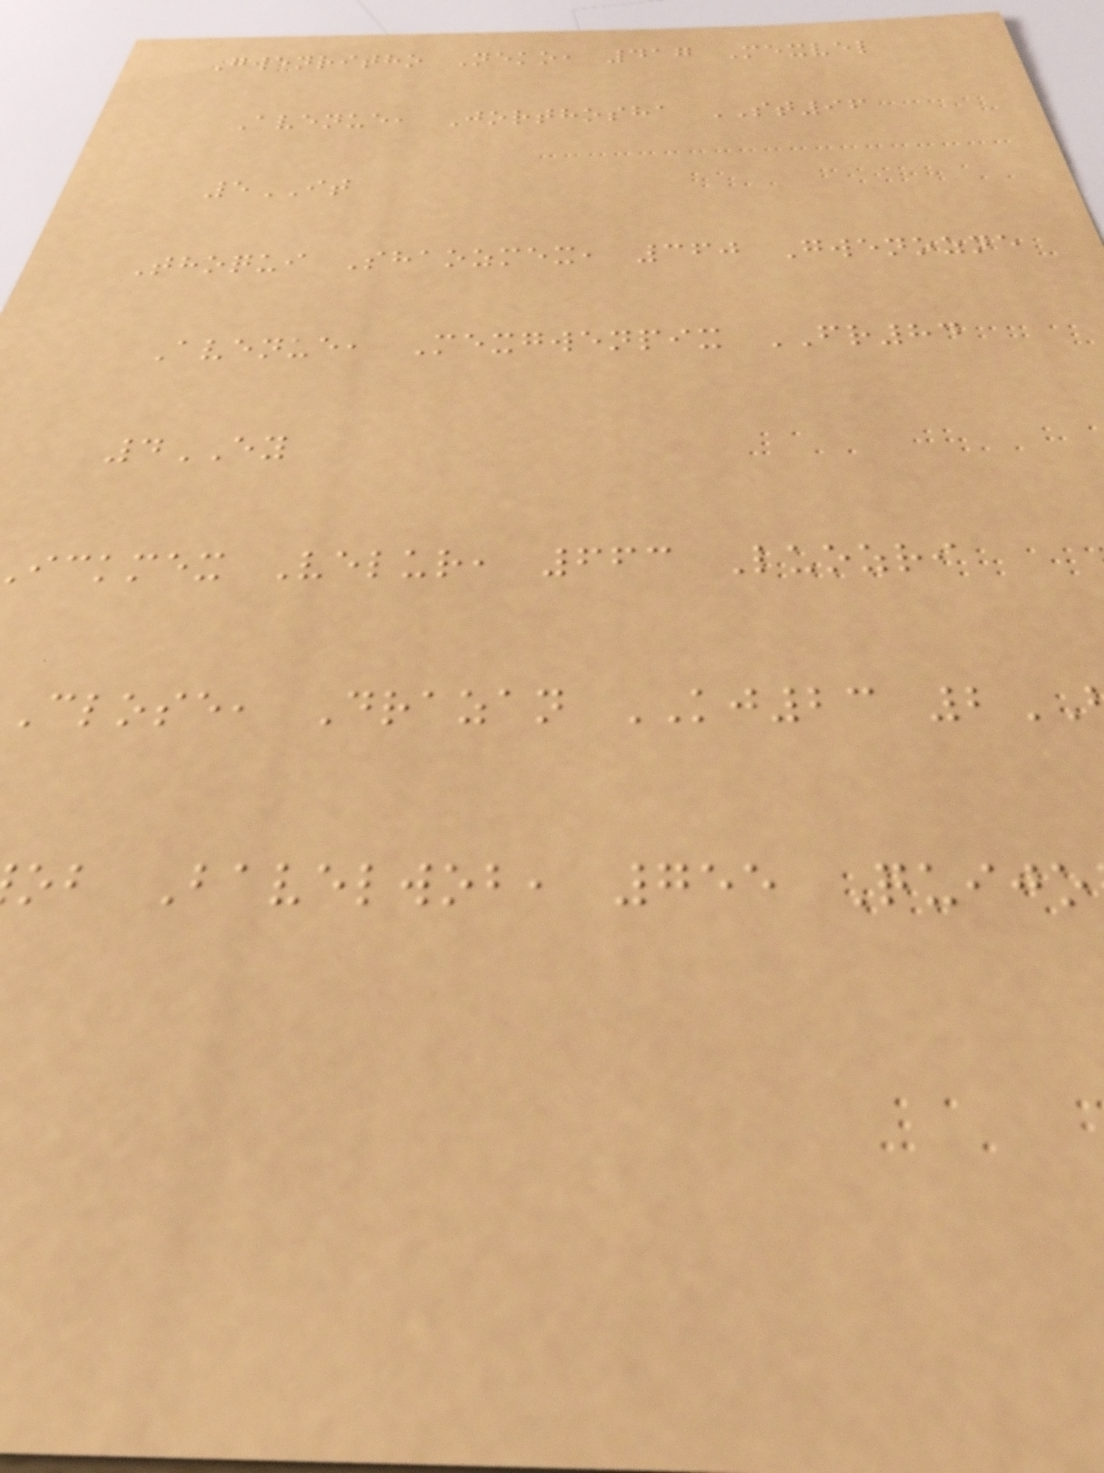Gwenritho Neko, 417 Mexvel
Avenue, Jorthosha ST96
5IT
Thoqui Shaozmex, 360 Gwenozne
Avenue, Mexgwenpix FR84
4EY
ickmex Velur, 663 Luozri
Close, Drazan KJ23 2
ob Bavelwob, 755 Quijo
